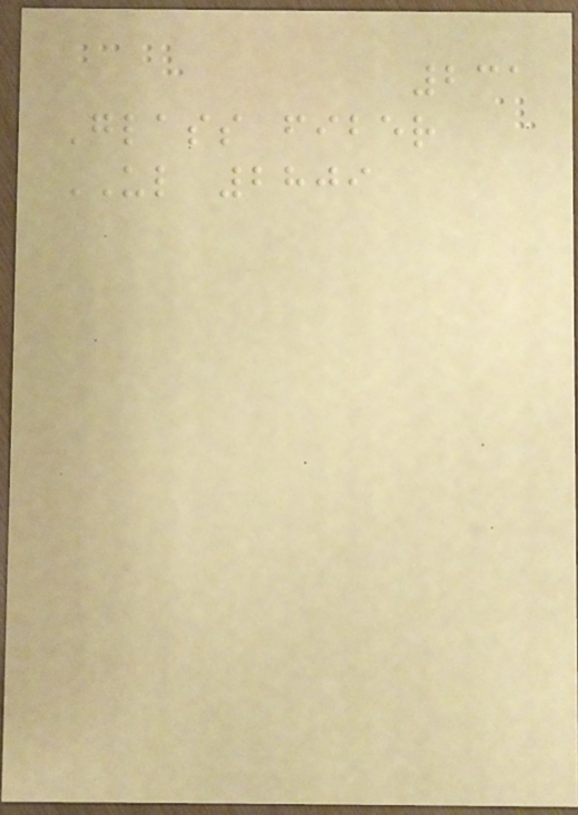231
Glass fiber
UL 2809
